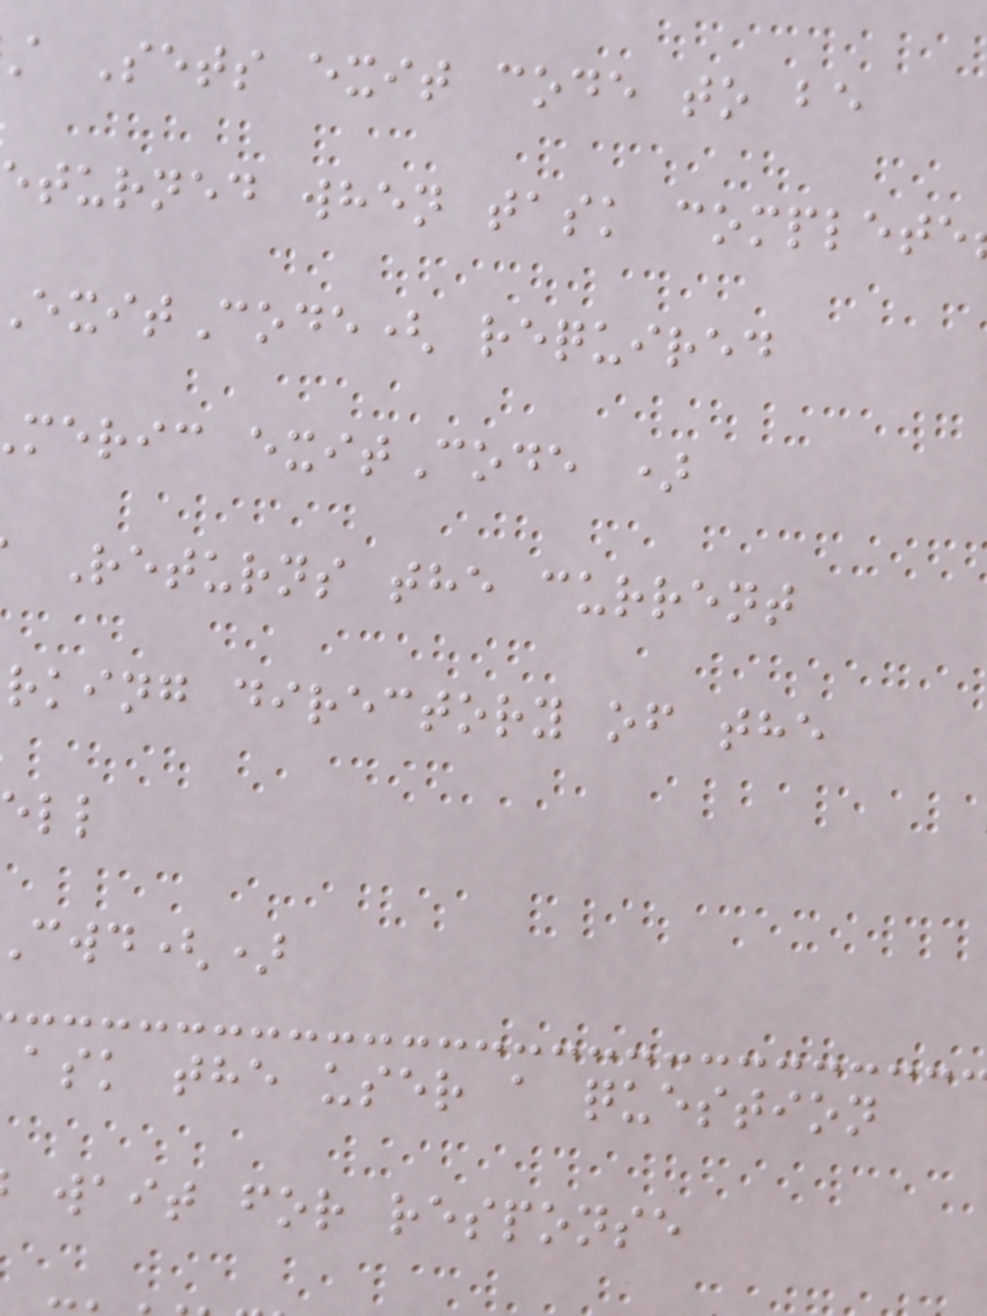Sets exit code to be
eturned when task complete
xitCode( required
meric exitCode )
Returns the current
rking directory of the
cwd()
ask the user a question
wait for response
